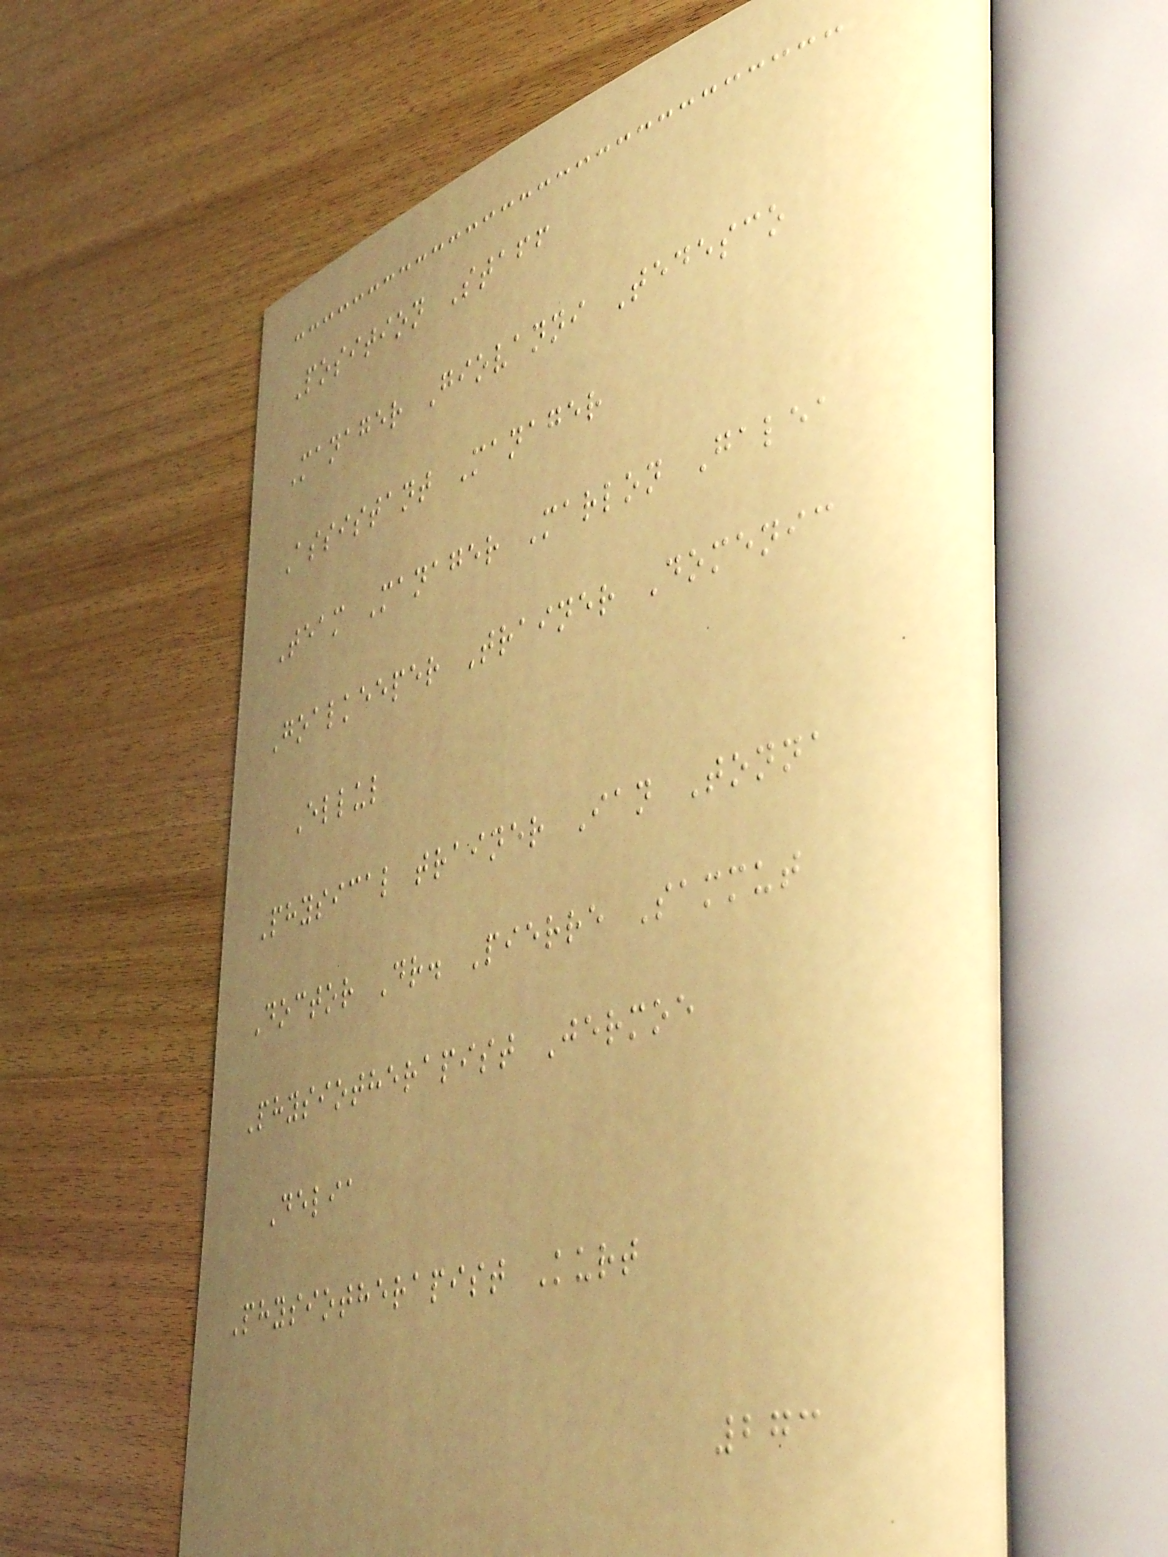Position Staff
Manager Giovanni Tedesco
Assistant Manager
Team Manager Marlon Galea
Goalkeeper Trainer Domenic
Ellul
Physical trainer Ian Tonna
Doctor Dr. Pierre Sammut
Physiotherapist Jermoe
Delia
Physiotherapist Kurt
273
